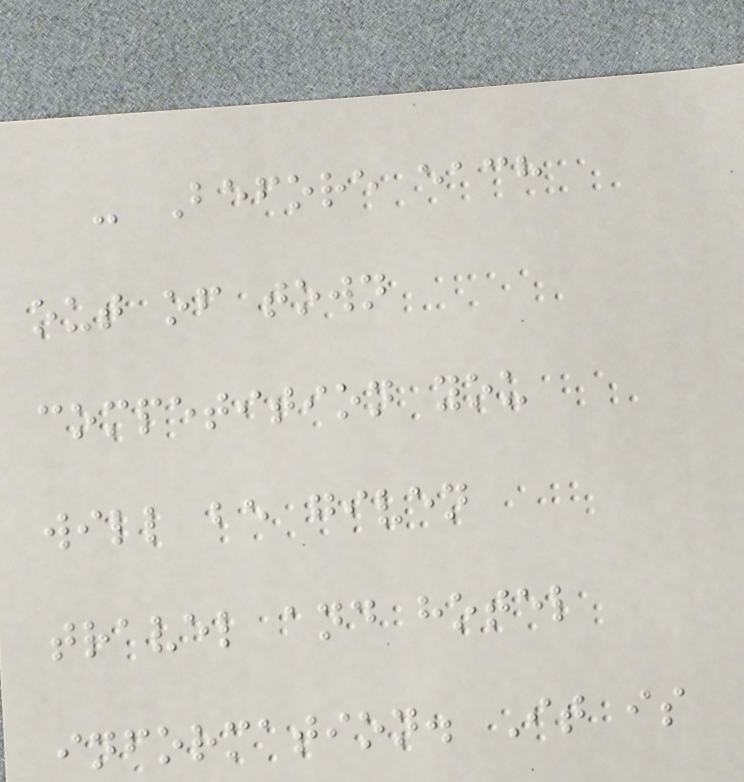- Before each
out of town
competition you
will be given
travel and hotel
information. It is
